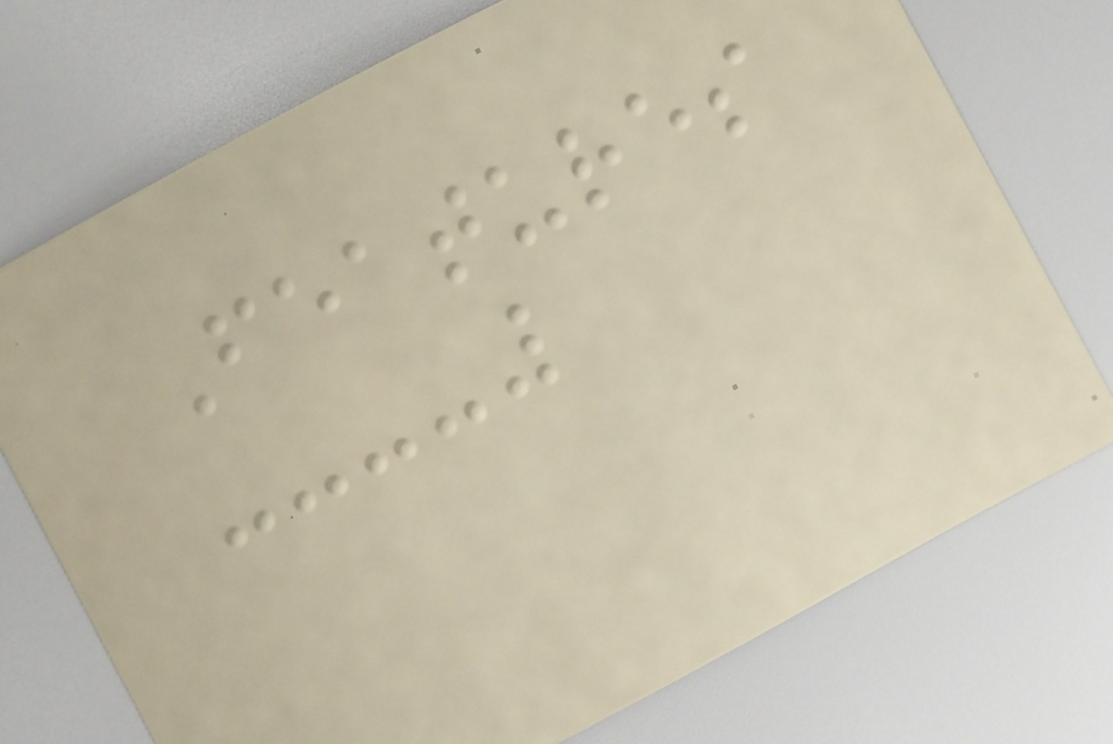Features
